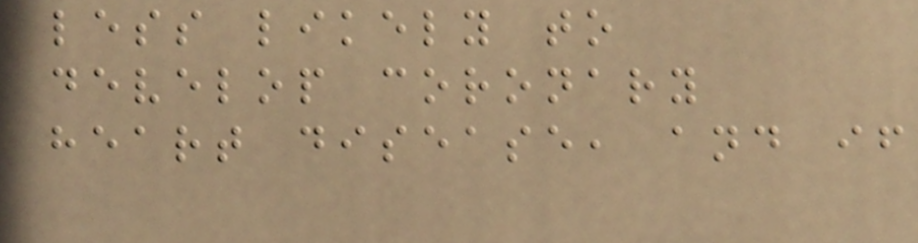less likely to
develop coronary
heart disease, and if
